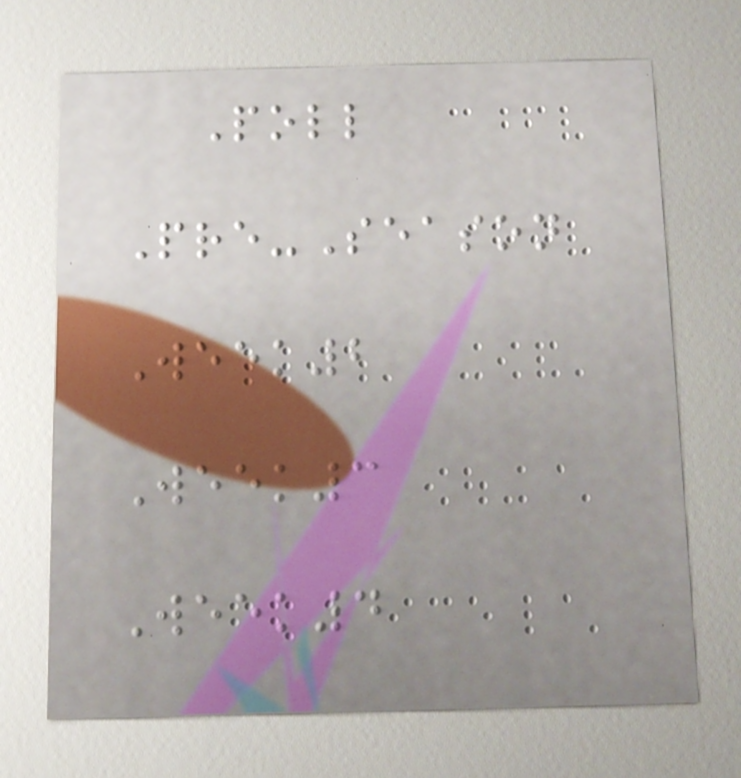Poll
Pre-Season
Week2
Week3
Week4
